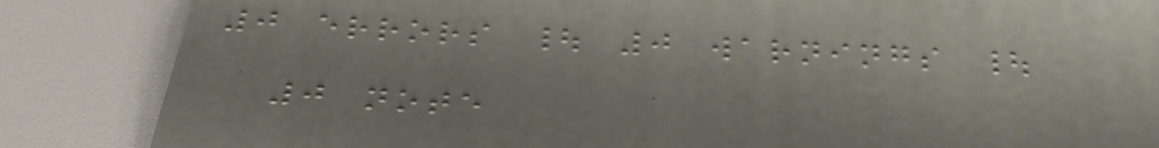0 errors | 0 warnings |
0 note
